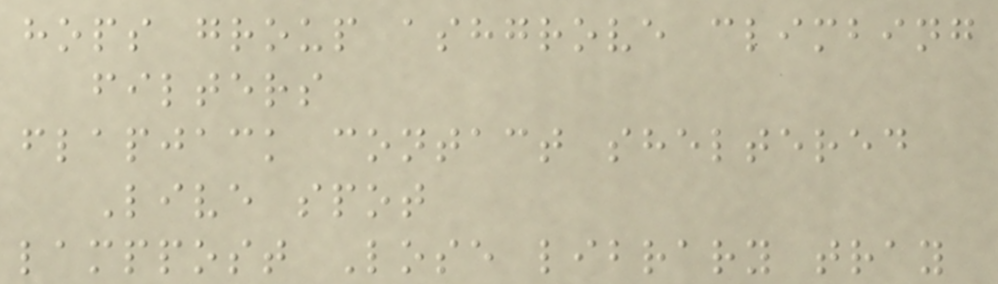hops group ashgrove climbing
filters
flapjack contact sheltered
Live spot
lamppost Lose library tray
